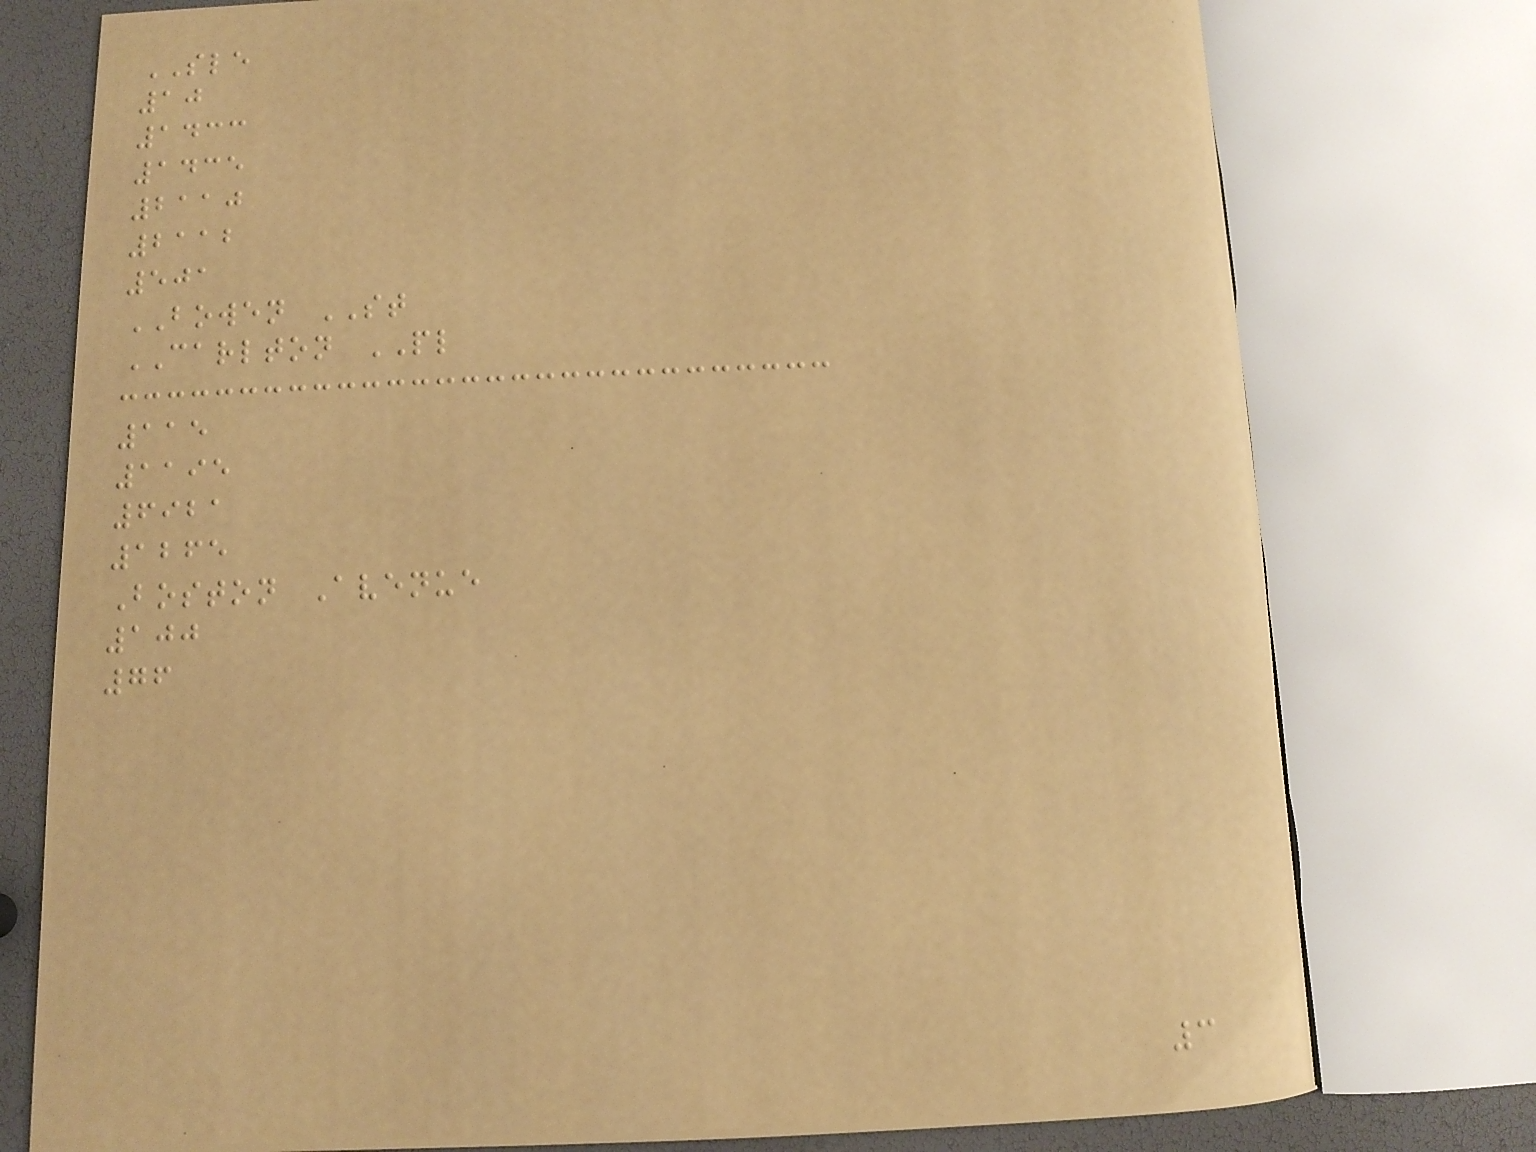SLE
10
1433
1435
2110
2112
501
BOWEN ST
CARLTON PL
115
1195
6921
1265
Boston Avenue
100
76
3
